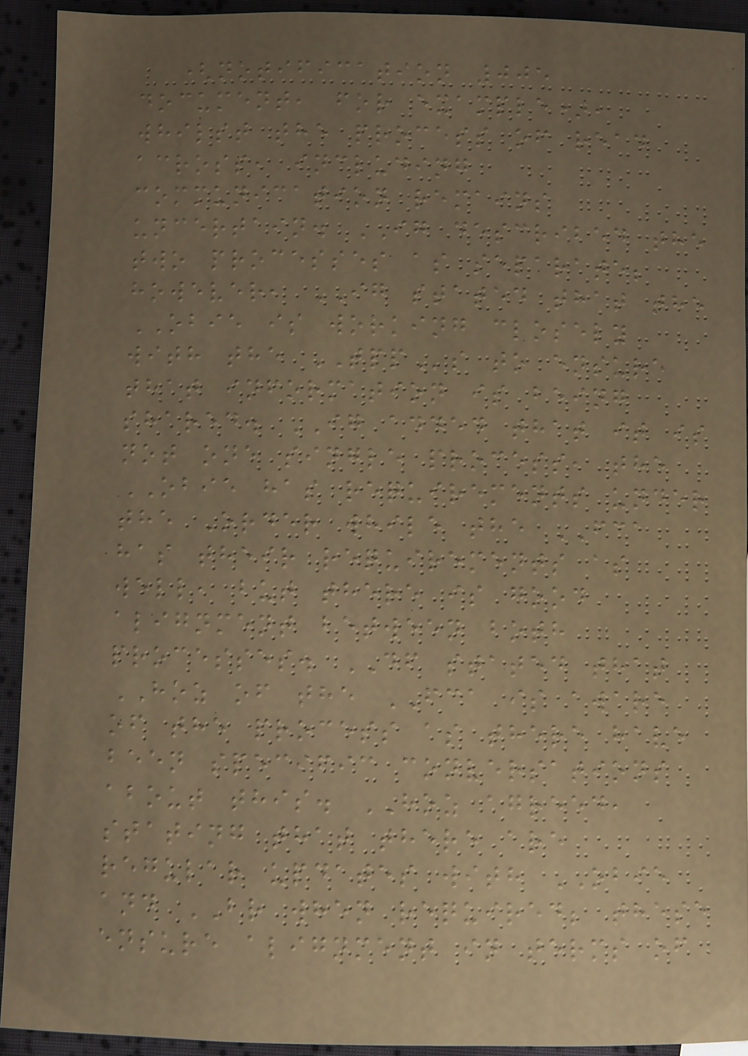(notification 005
document, for example),
whilst the process of read
across, including
communication remains
uncertain. IG described the
two processes as separate;
however, IG stated that the
OBIE is working closely
with the TPPs to ensure
that information is being
shared. IG added that it is
not one single process, the
OBIE has requirements under
the Order while the FCA
has their requirements as
well, but there is good
alignment between both
processes. DF stated that
HOZ of the FCA is aware
of the process as there have
been specific conversations
about this. HOZ agreed,
stating that there are
regular updates with OBIE
and BR when required; these
ensure alignment in terms of
